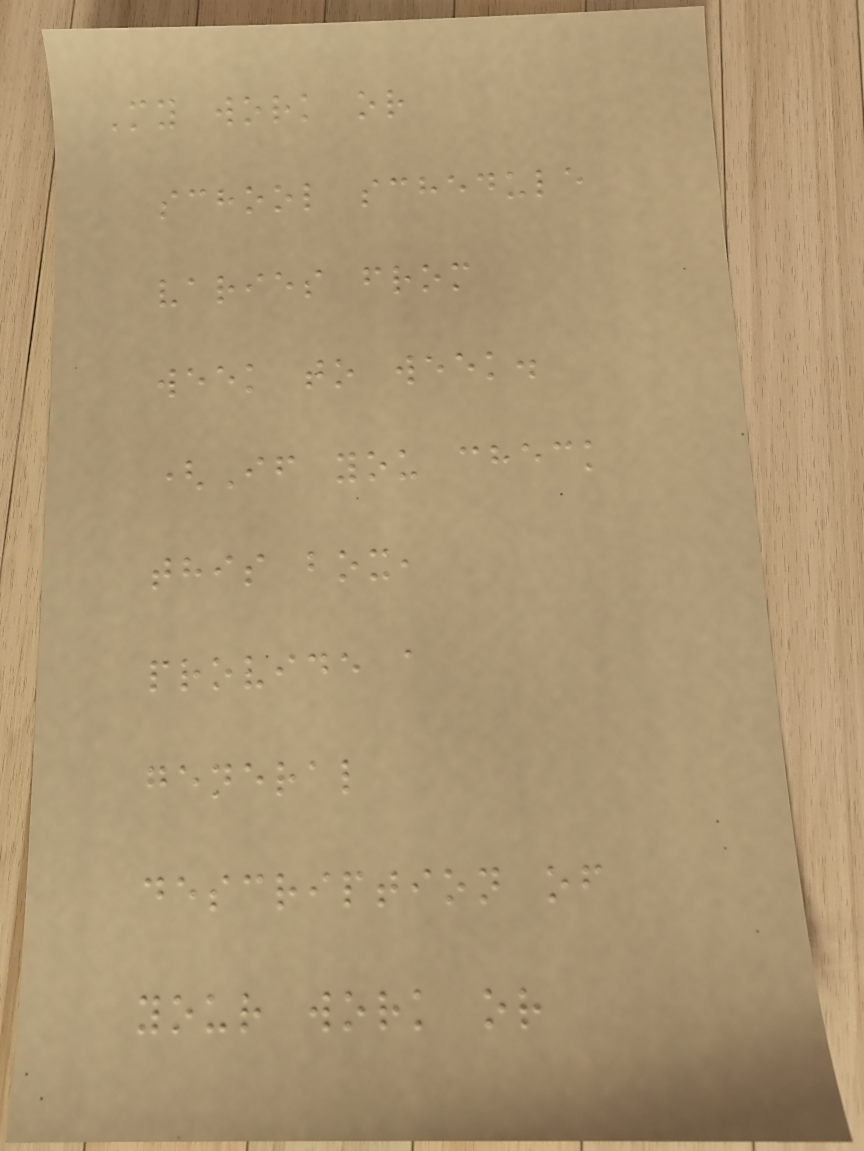My work or
school schedule
varies from
week to week.
(If you check
this box,
provide a
general
description of
your work or
